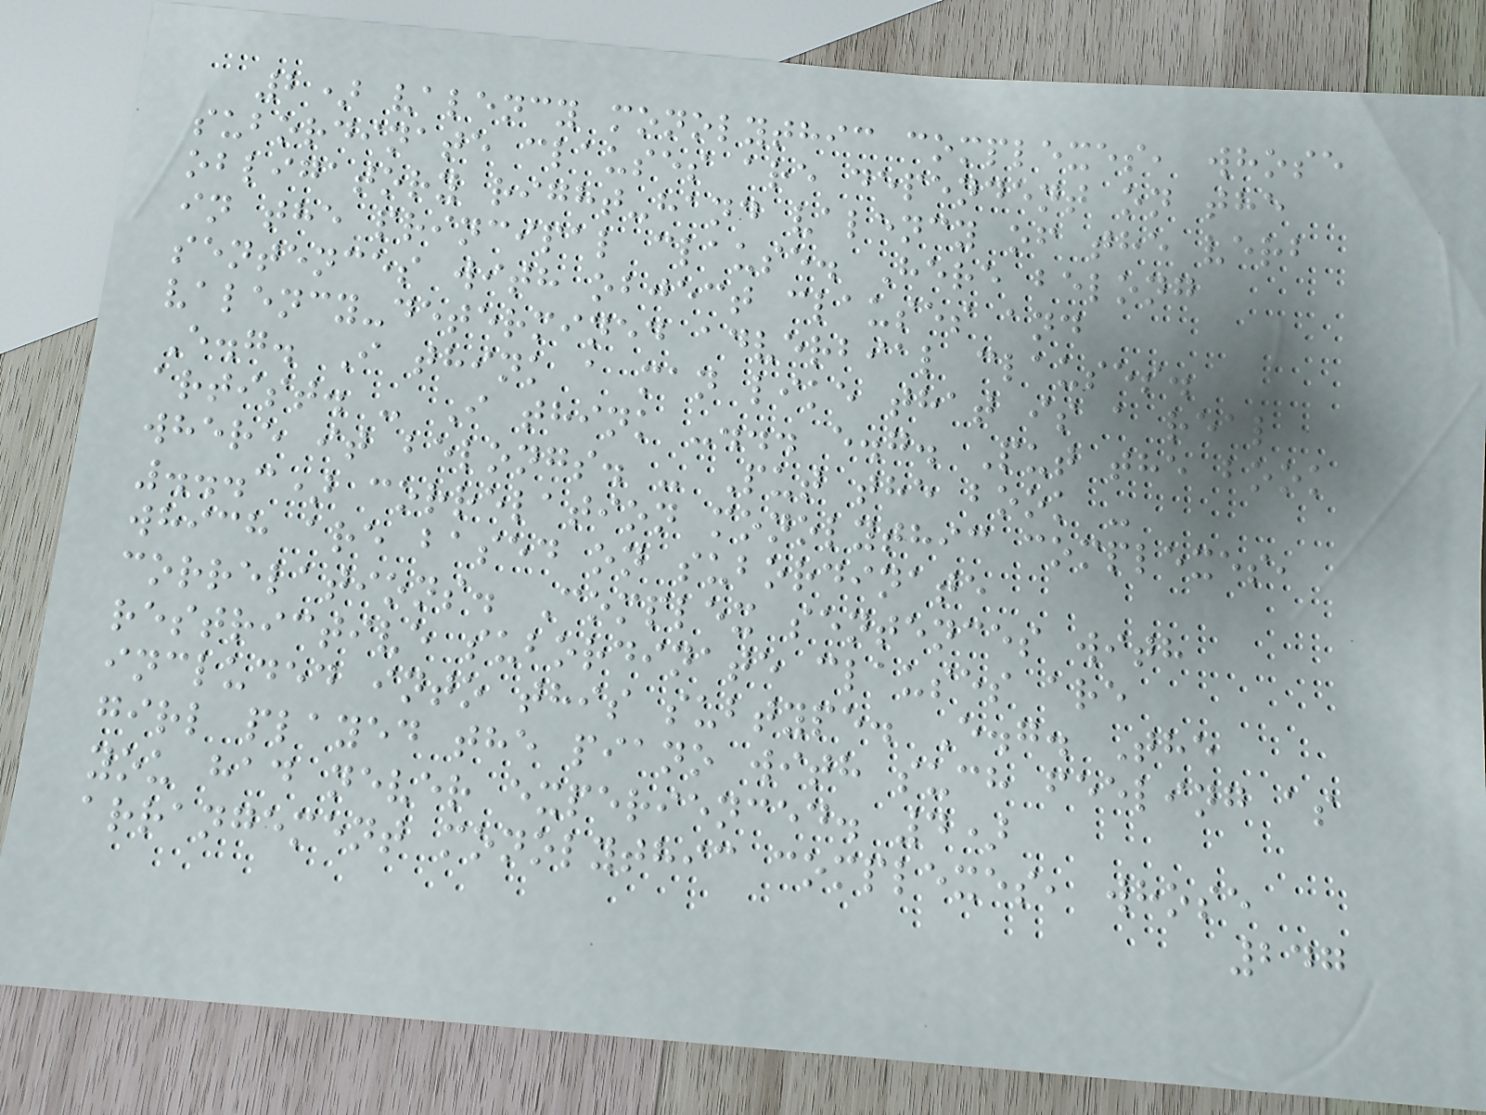2) valency monolythic complexes, whose
subordinate clauses are dependent on the
obligatory right-hand valency of the verb
in the principal clause. Here belong
sentences with object clauses and
valency-determined adverbial clauses.
E.g. I think a man like that is a real
artist. - I think -... e.g. Put the book
where it belongs. - Put the book -
...3) correlation monolythic complexes,
which are based on subordinate
correlations. Complex sentences with
restrictive subordinate clauses are
included into this subtype. E.g. The
girl played the piano with such feeling as
you had never experienced. 4)
arrangement monolythic complexes, whose
247
